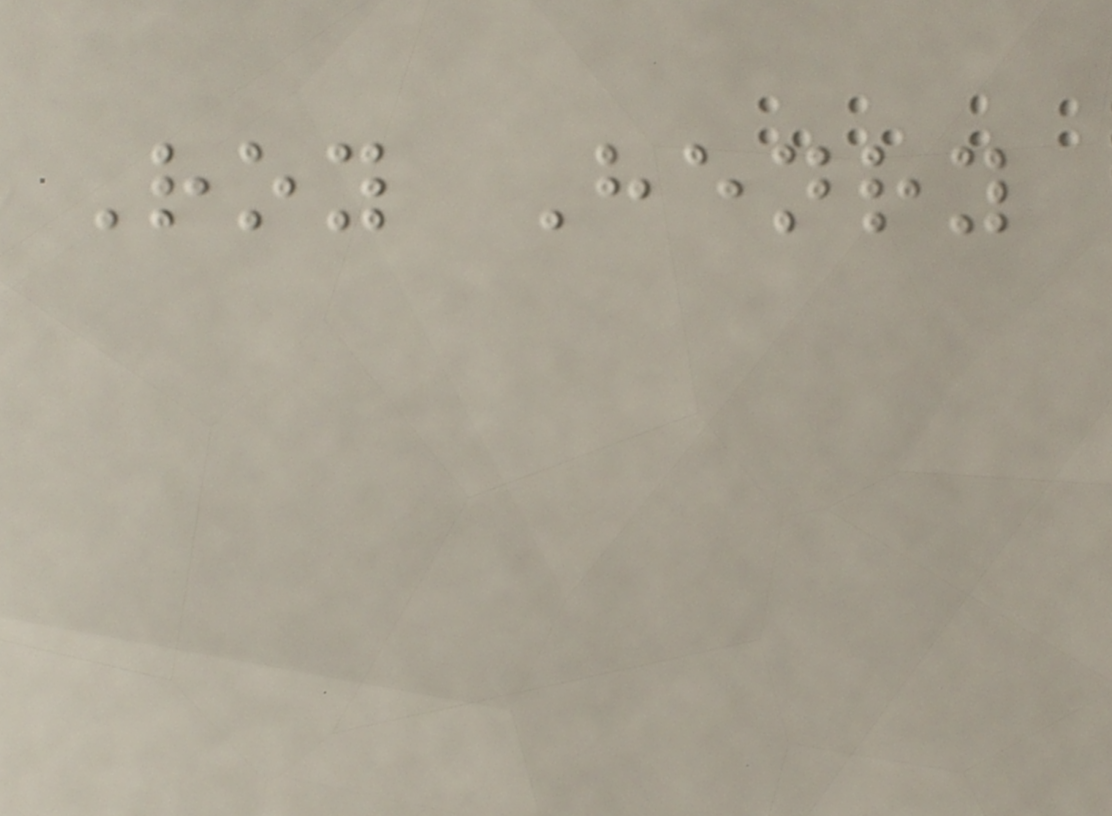Roy Henry
